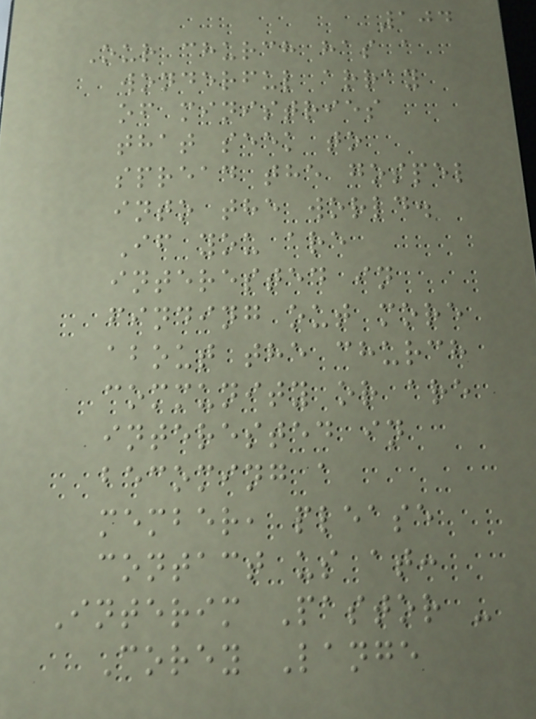104
Our church has a
wonderful array
of ministries
that seek to
spread the gospel
into the world.
If you are
interested in
finding out more
about the church
community or are
interested in
becoming a
member, please
contact us at:
Interim Pastor -
Corey Lange
